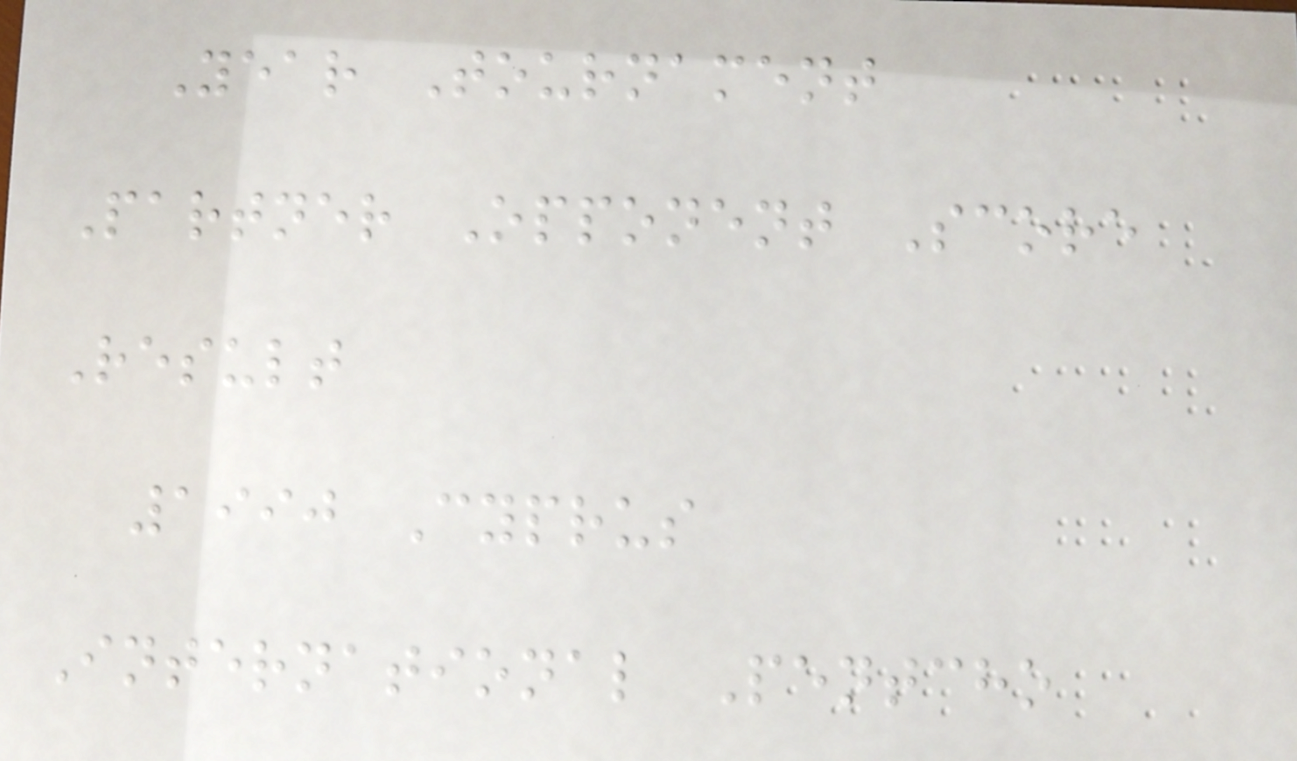Year Tournament
Partner Opponent Score
Result
1990 Cyprus
International Pentcho
